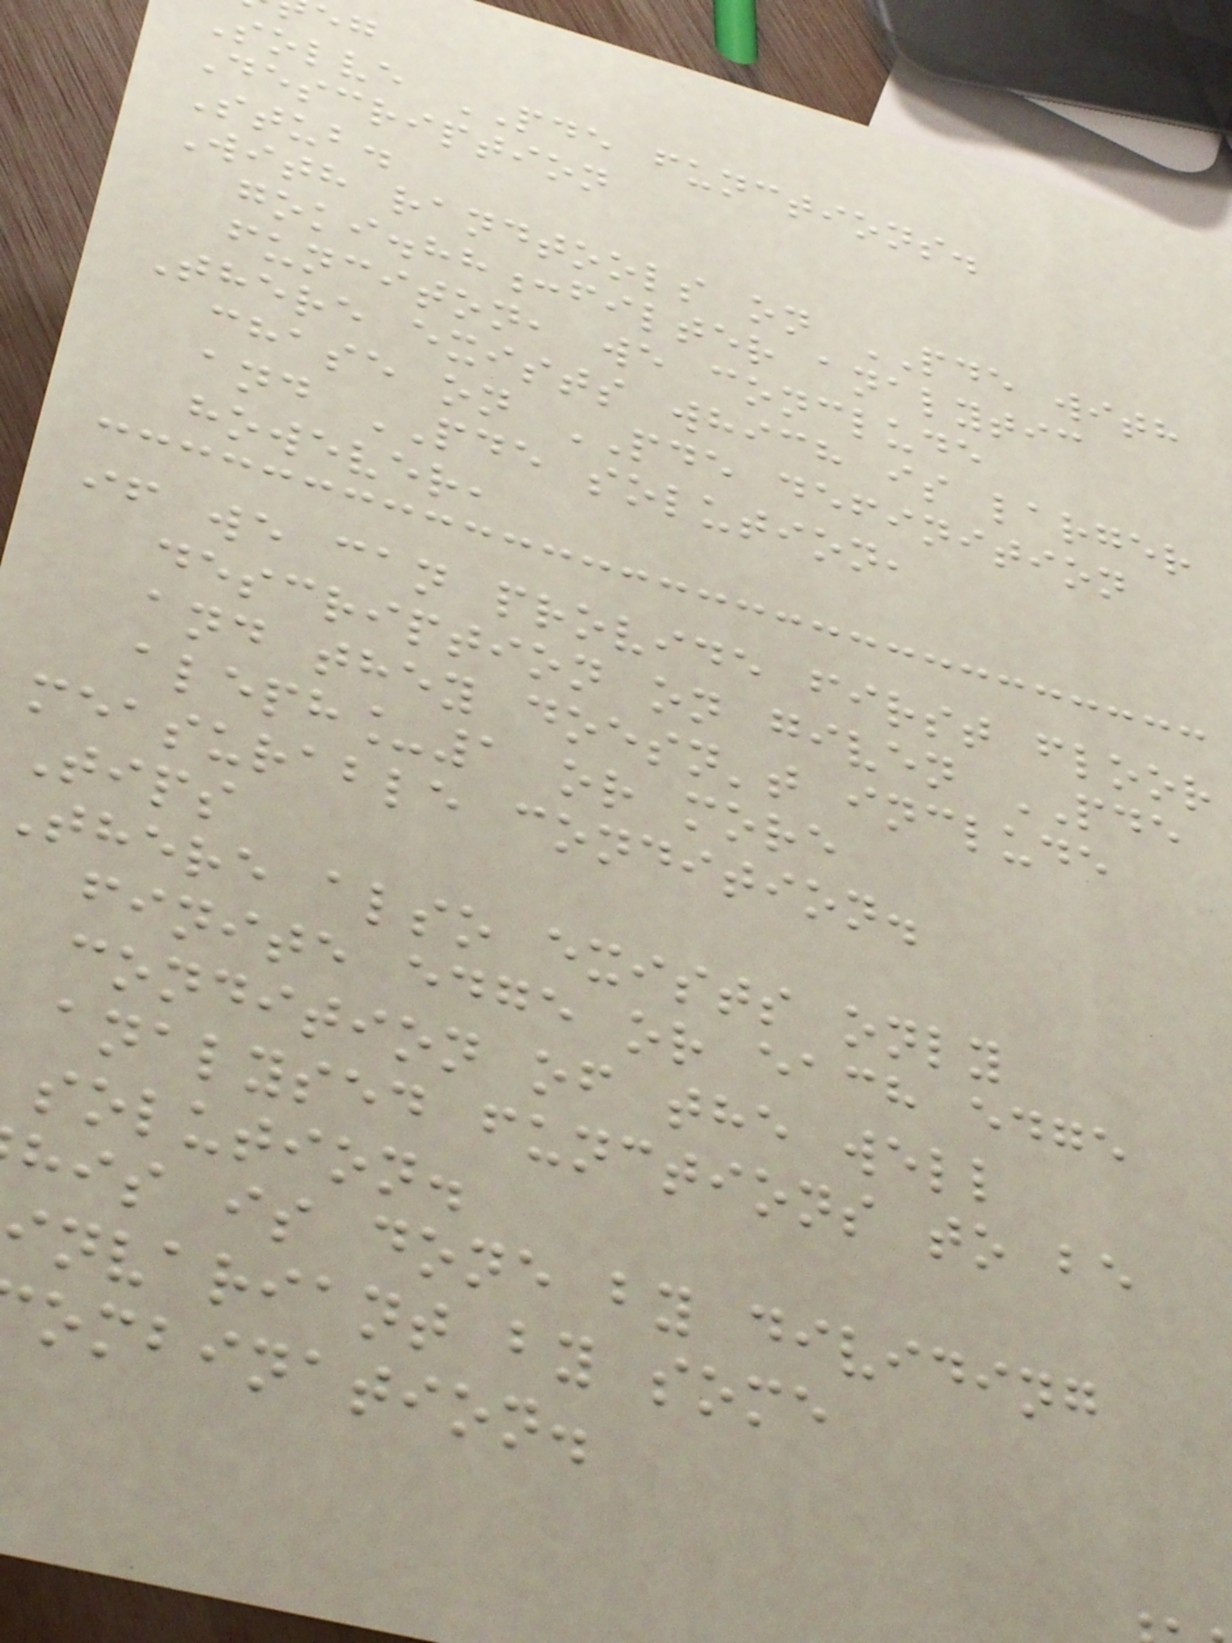Solve PDE functions.
Description
Stub.
With randtools on PDE with
goki.hh:filter analytic
funciton, we conclude
There exists which is larger
chase on PDE definition
and PDE solution,
however,
if we can provide first floor
description on given PDE
and they doesn't include
aleph_1 or more
measurable condition.
Tips
there also exists only
finite edge or each edge
condition of the well
analysed functions to be
solution.
his is done by dividing
invariant by some
ombination.
